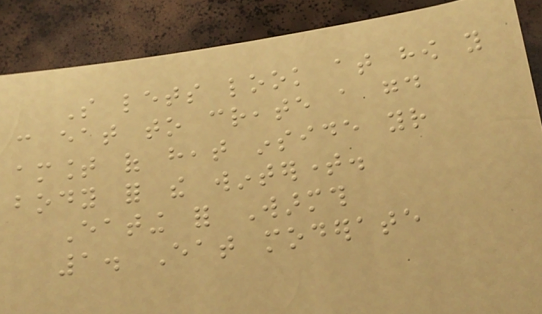So lets look at how you
can eat to create a good
amount of heat inside your
body for the wintertime.
Eating for Warmth
1. Eat moderate
